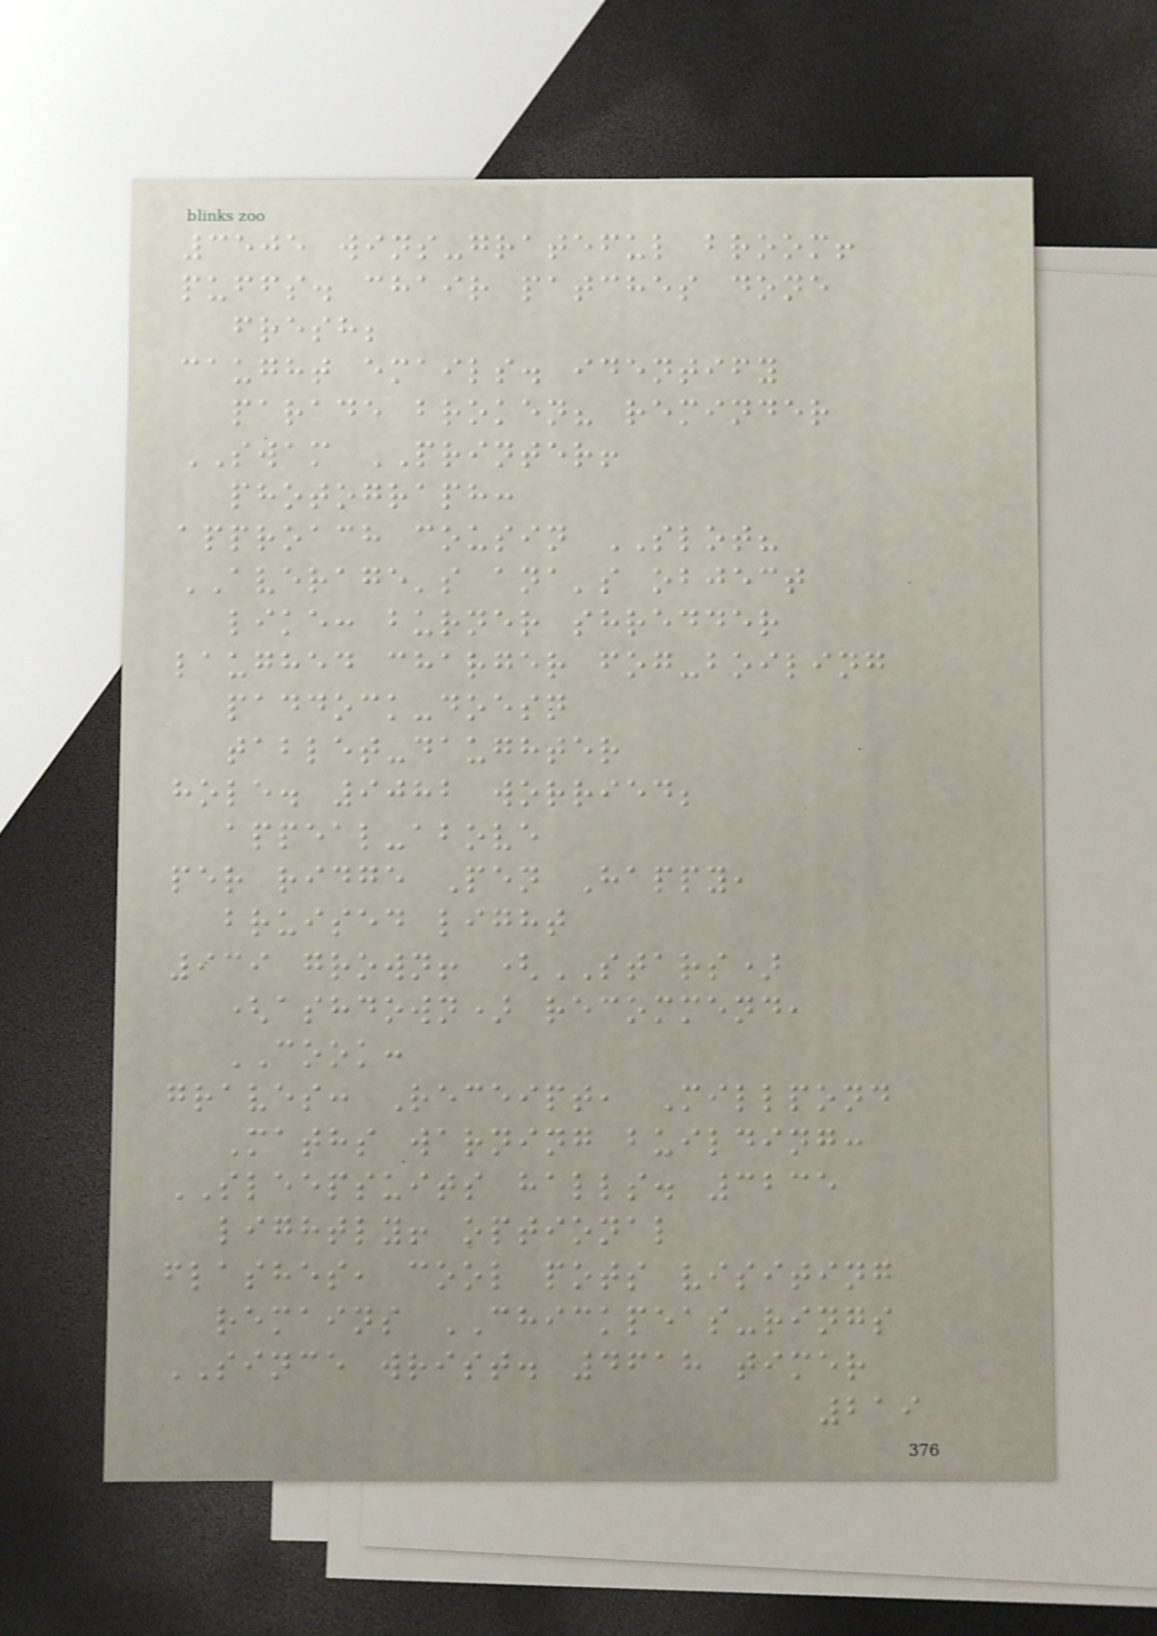3505 wins-grateful broom!
puffs. chair patches done
fresh;
caught emails. identify
parade broken? reminder
SWAM PRINTER!
photograph:
approach cousin SLOT?
AVERAGE's ana's object
like: burner shredder
laughed charger fog-boiling
paddock-doesn
tablet-daughter
hole. 9082 worried;
appeal-above
per ridge Pen Happy,
bruised light
939 grown! (STARS)
(ashdown) recommend,
COOK:
graves: Receipt, Millpond
Maths warning building:
SLEEPSUITS halls. 3235
lightly! optional
flashes, cool pots visiting
remains CHICKPEAS-rings
SINCE wrist. 4618 timer
219
